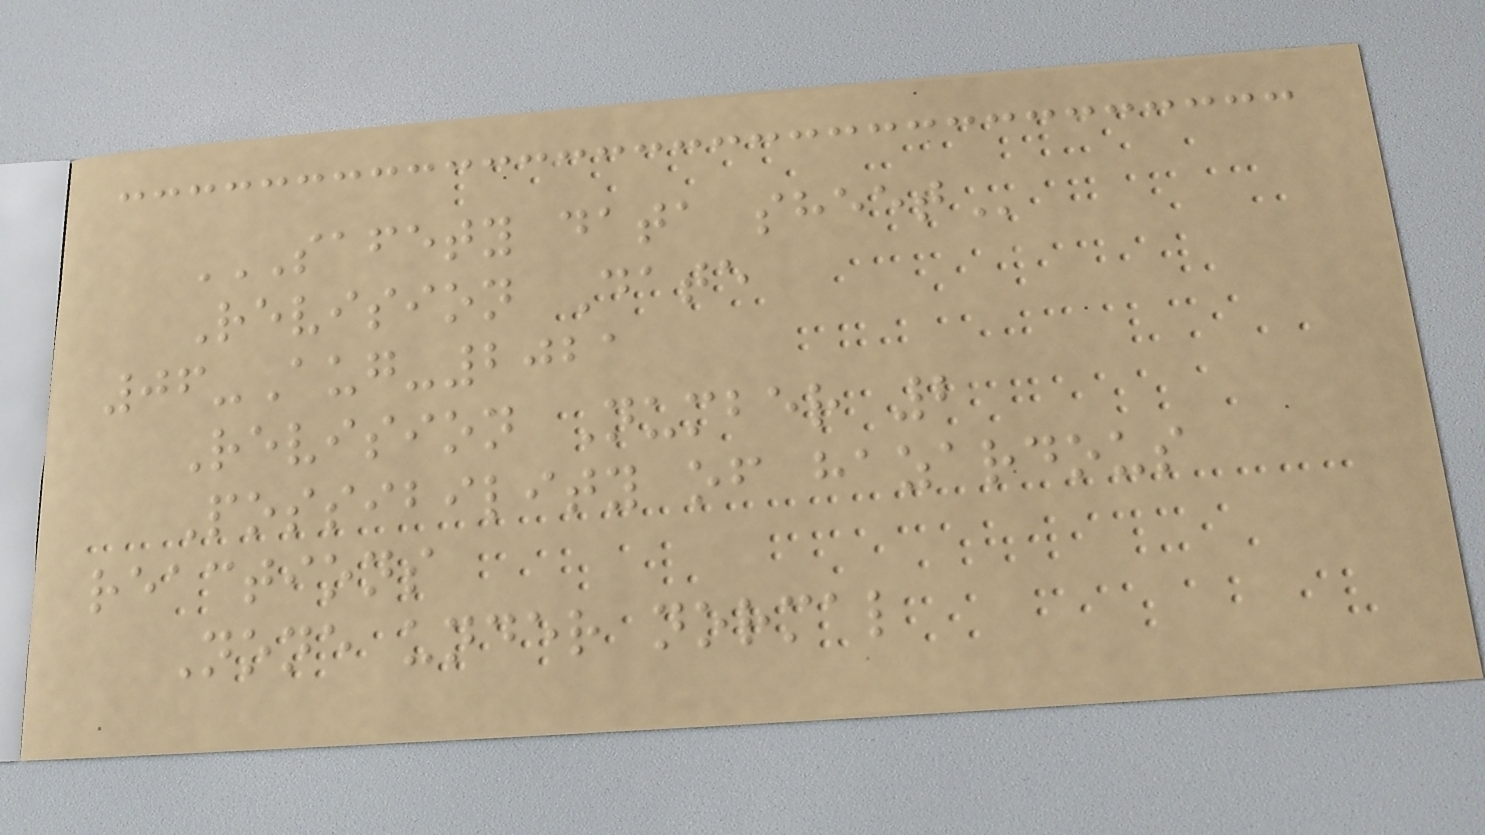SAFETY DATA SHEET
Revision Date
06-Aug-2021
Revision Number 2
Possibility of hazardous
reactions
None under normal
